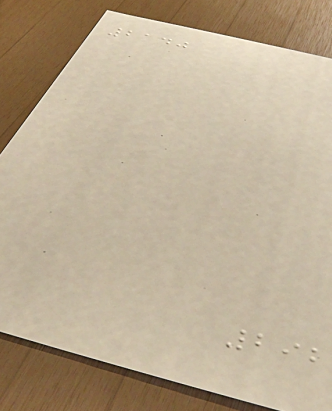2140
292
